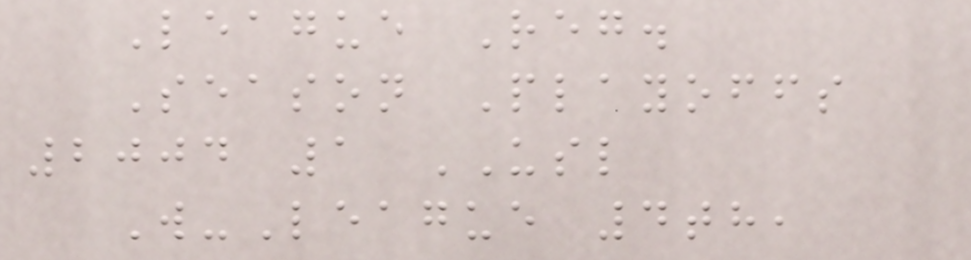League Reg.
Season Playoffs
2004 1 USL
W-League 4th,
